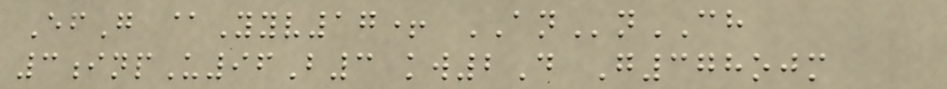EfG @Yyv17+ ANnCH
3inpU96B3 kw2D G378ojm
